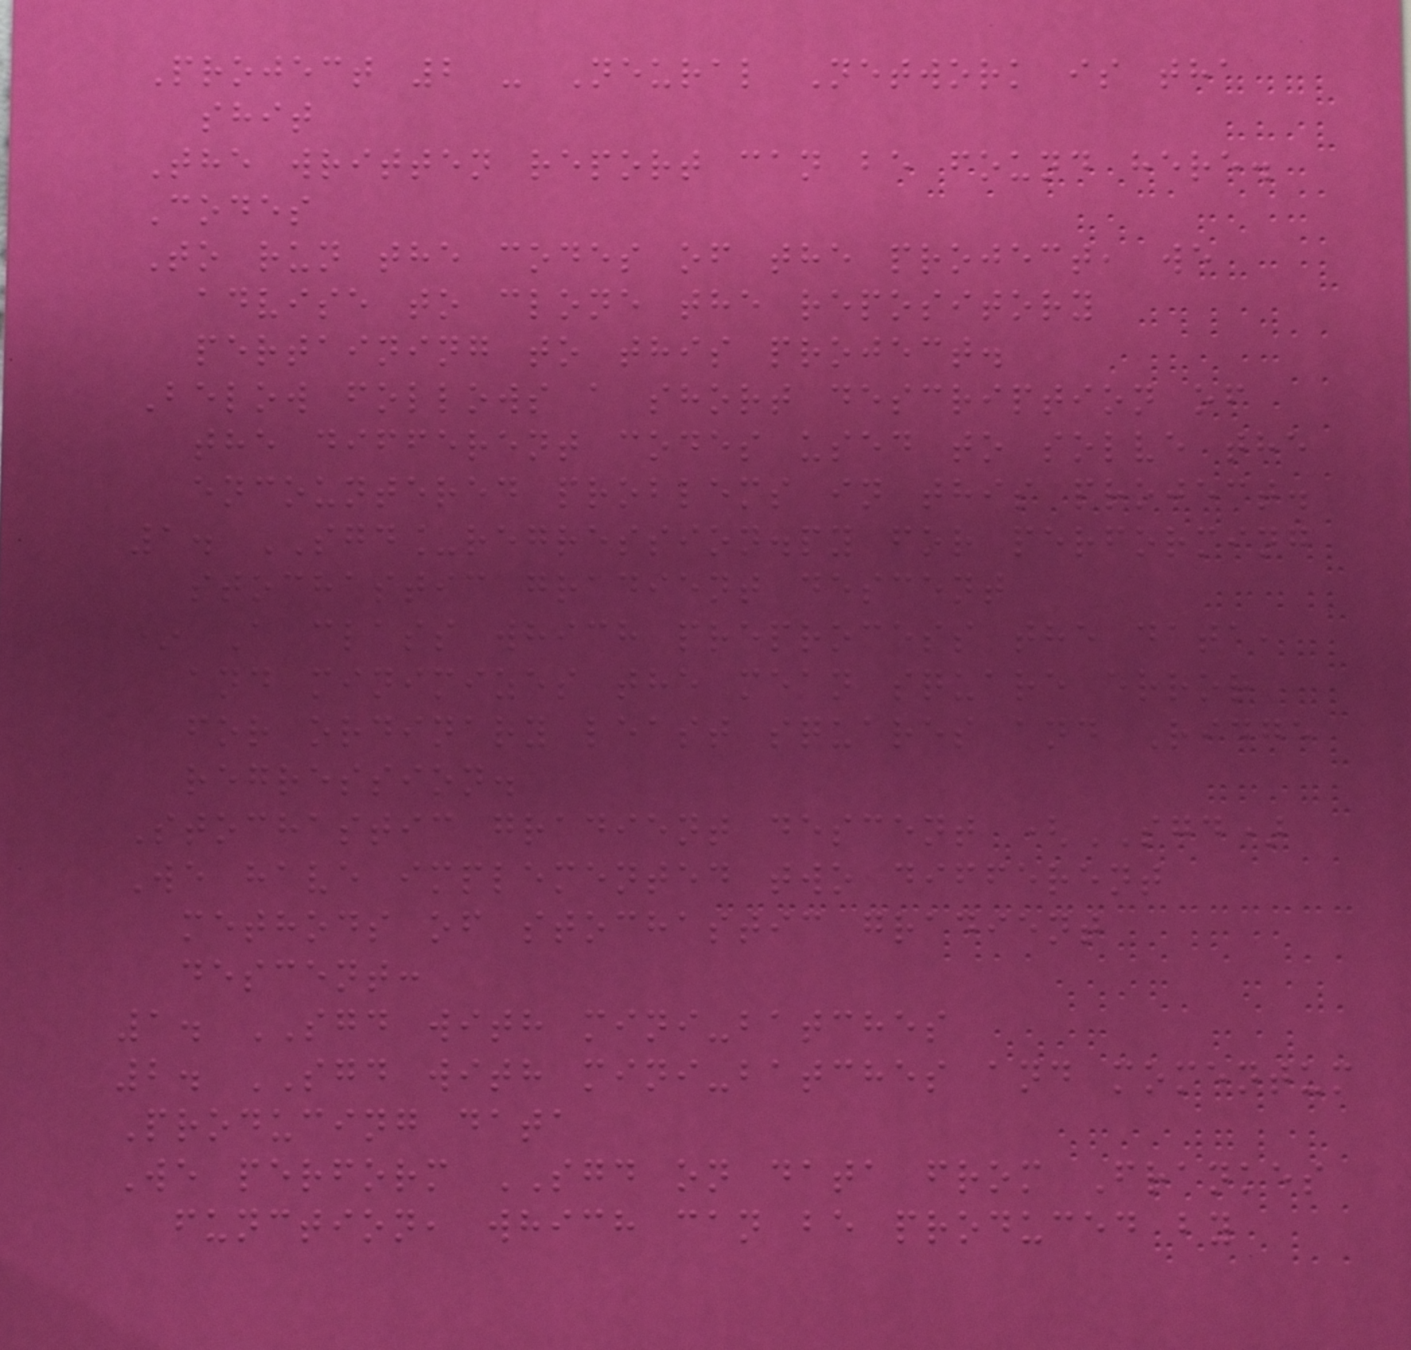Project 2 - Neural Network is tha
shit
The written report can be found here.
Codes
To run the codes of the project, we
advise to clone the repository
pertaining to this project.
Below follows a short description of
the different codes used to solve the
encountered problems in this project.
1. SGD_regression.py for performing
stochastic gradient descent
* A class which preprocess the data,
and minimizes the mean square error
for ordinary least squares and Ridge
regression.
Stochastic gradient descent (SGD)
We have implemented two different
methods of stochastic gradient
descent:
1. SGD with mini-batches
2. SGD with mini-batches and momentum
Producing data
We perform SGD on data from Frankes
function, which can be produced by
